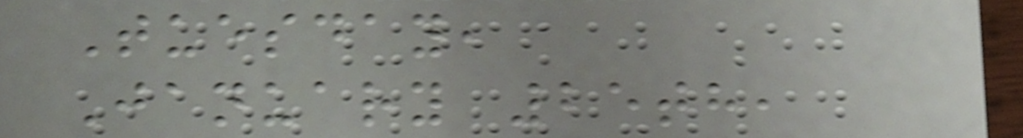Tuesday,
January 25th,
